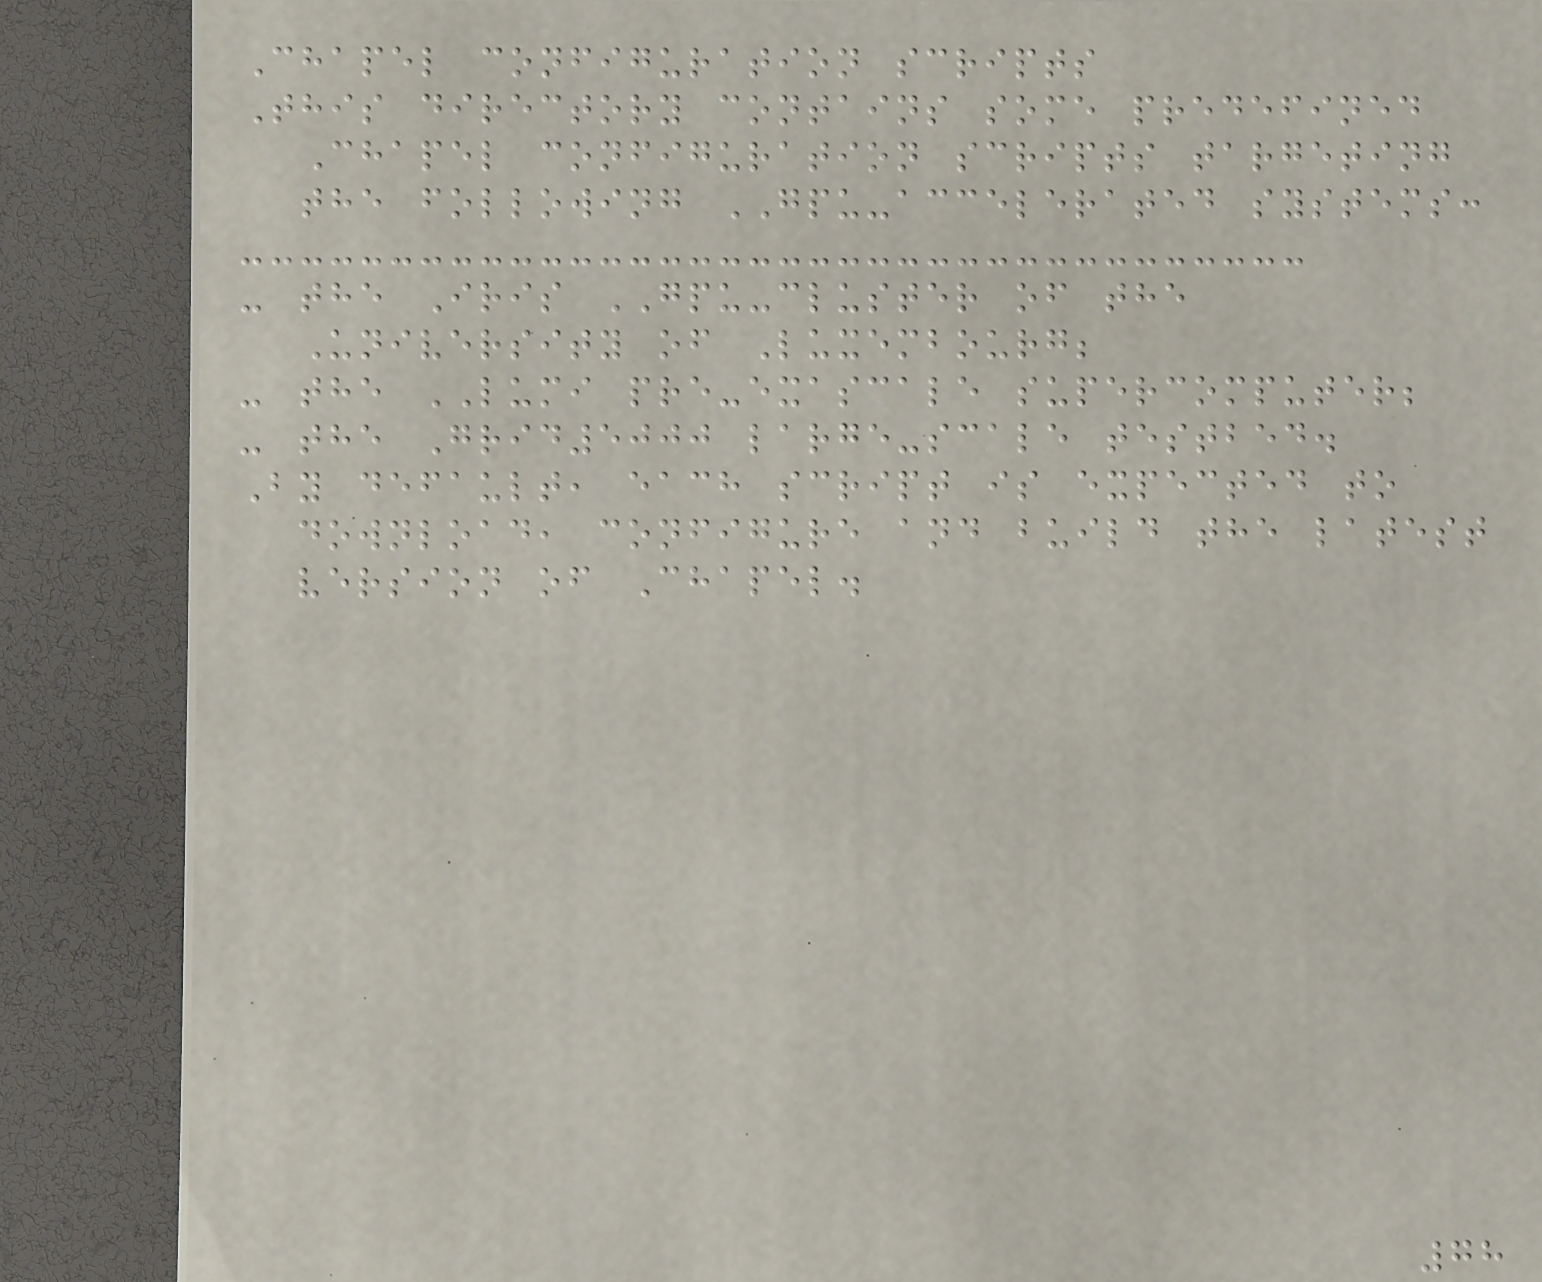Chapel configuration scripts
This directory contains some predefined
Chapel configuration scripts targeting
the following GPU-accelerated systems:
- the Iris GPU-cluster of the
University of Luxembourg;
- the LUMI pre-exascale supercomputer;
- the Grid5000 large-scale testbed.
By default, each script is expected to
download, configure and build the latest
version of Chapel.
78
